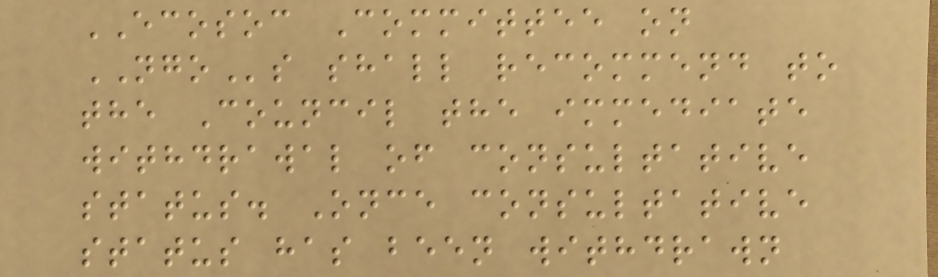ECOSOC Committee on
NGOs shall recommend to
the Council the immediate
withdrawal of consultative
status. Once consultative
status has been withdrawn
